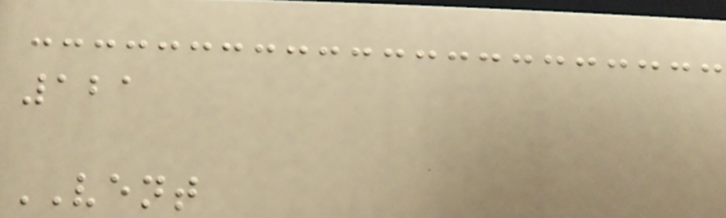121
VENT
